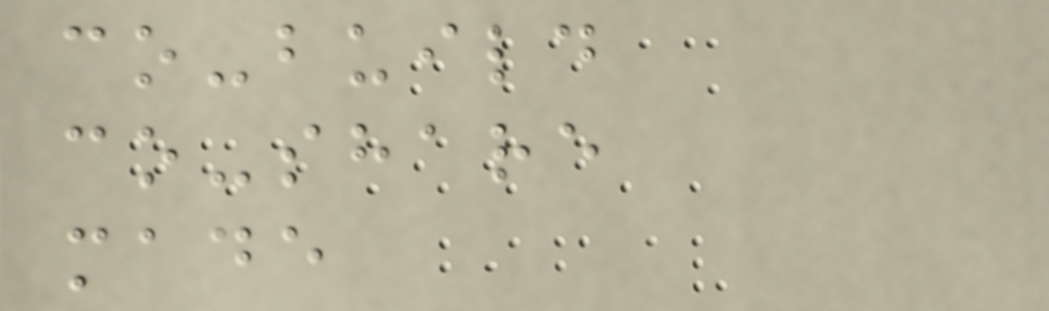co-build
co-share
made
